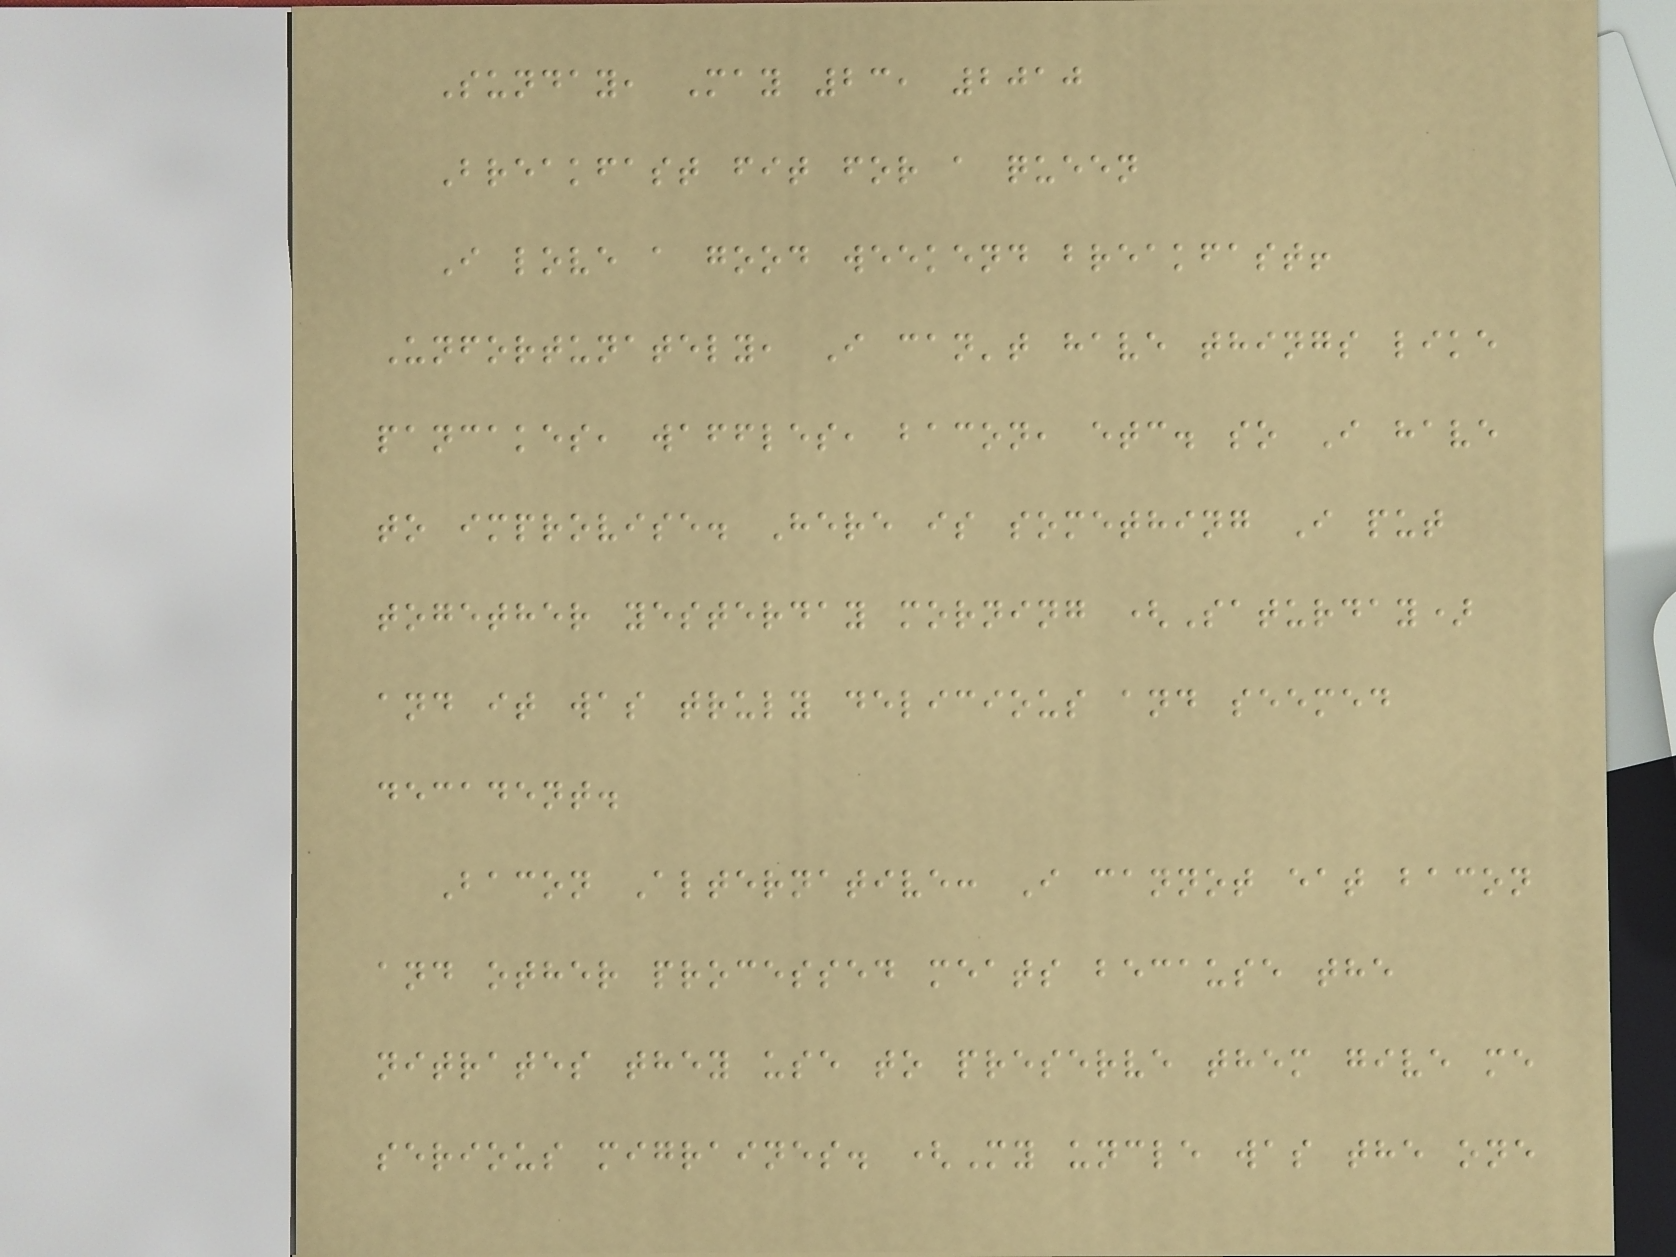Sunday, May 23, 2010
Breakfast fit for a queen
I love a good weekend breakfast!
Unfortunately, I can't have things like
pancakes, waffles, bacon, etc. so I have
to improvise. Here is something I put
together yesterday morning (Saturday)
and it was truly delicious and seemed
decadent.
Bacon Alternative: I cannot eat bacon
and other processed meats because the
nitrates they use to preserve them give me
serious migraines. (My uncle was the one
